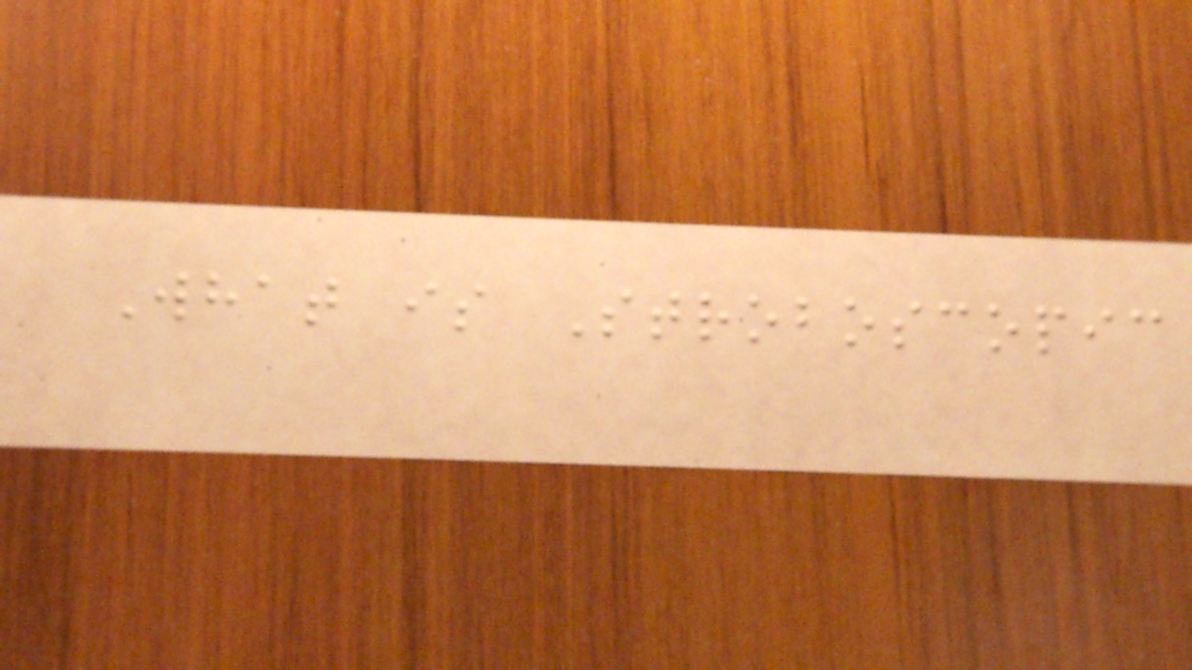What is Stroboscopic
